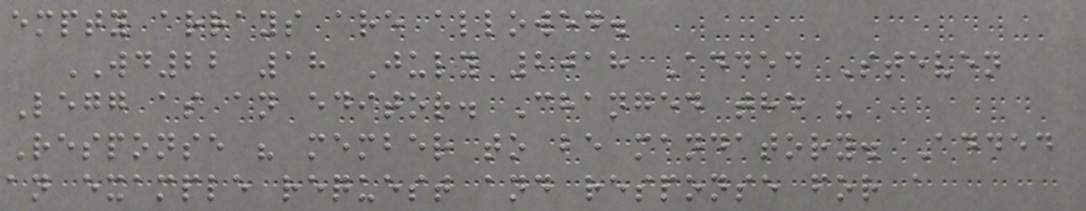empty arrays are allowed.
WD22 18 July 2018 Added Steven
Legg as an editor. Changed the "
Response " member to be mandatory. Added
an example request and response for a
